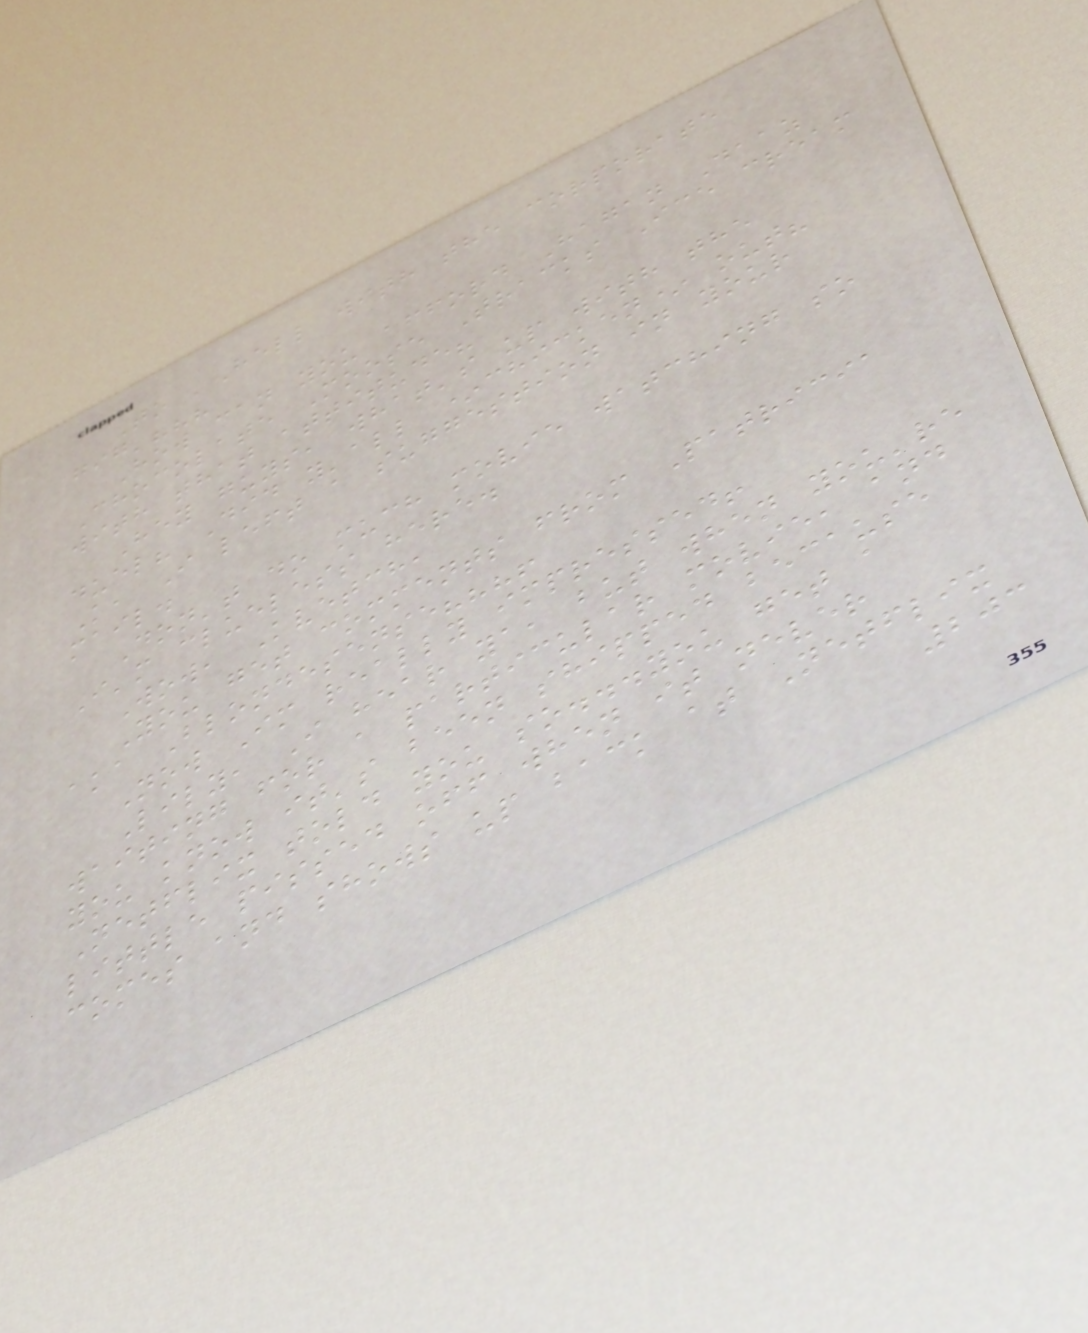To 'Hell with the corporate
gig'???
How can you afford Hagan Daaz
Chocolate Moose Tracks Ice cream
with that attitude?
Hey guys, what's up with the
duel? Did y'all *chicken* out?
K, I left a suggestion in your
mail.
Don't do much movie watching so
I'm clueless here.
Wow, Kvetch,
You get comments from Patricia
aka Blondesense???!
Now Im really impressed!
Lily, I hear ya, but when you're
waiting for a particular movie, and
you know it's been shipped because
Netflix told you so...you get a
little pissed off when it never
comes and shows up back at Netflix
203
